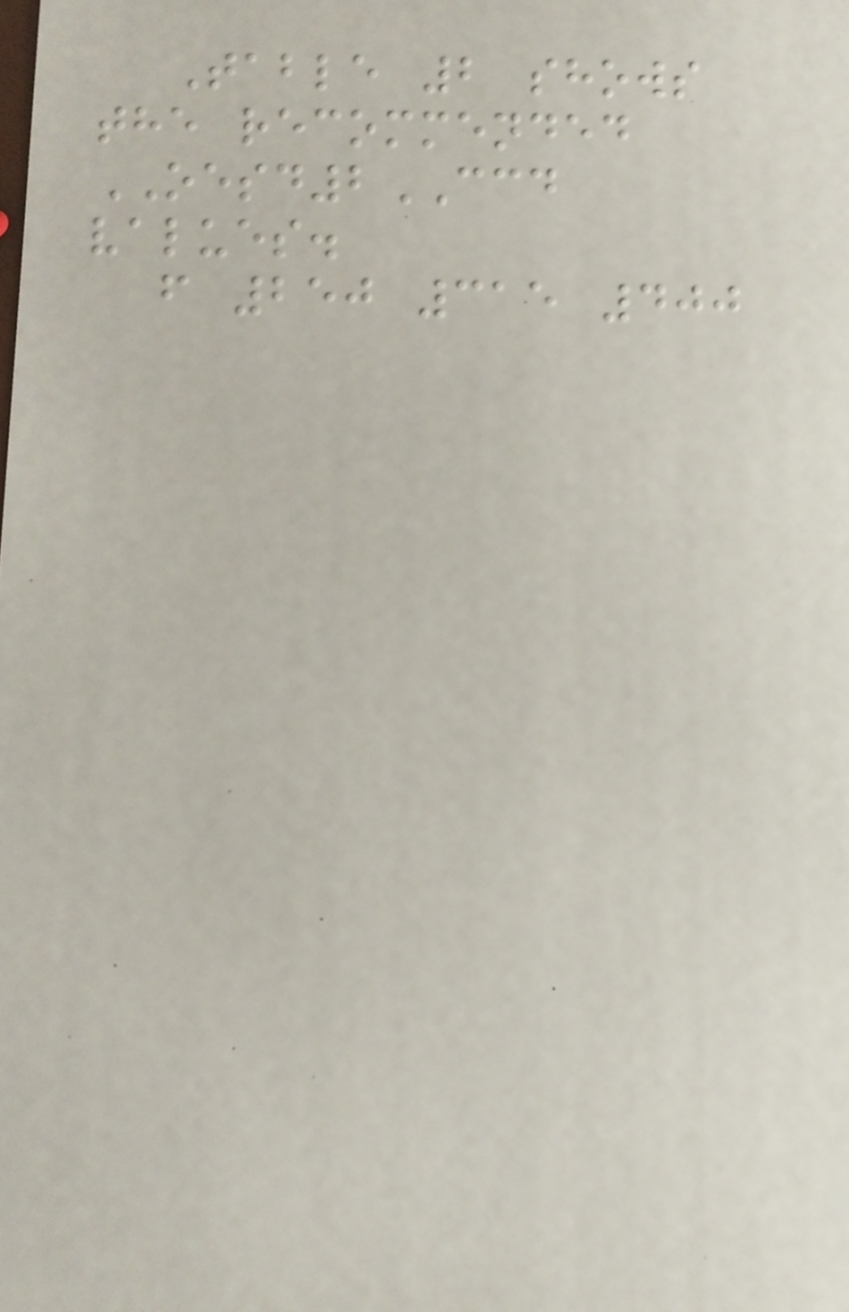Table 2 shows
the recommended
OESD2CCD
values.
f 250 315 400
